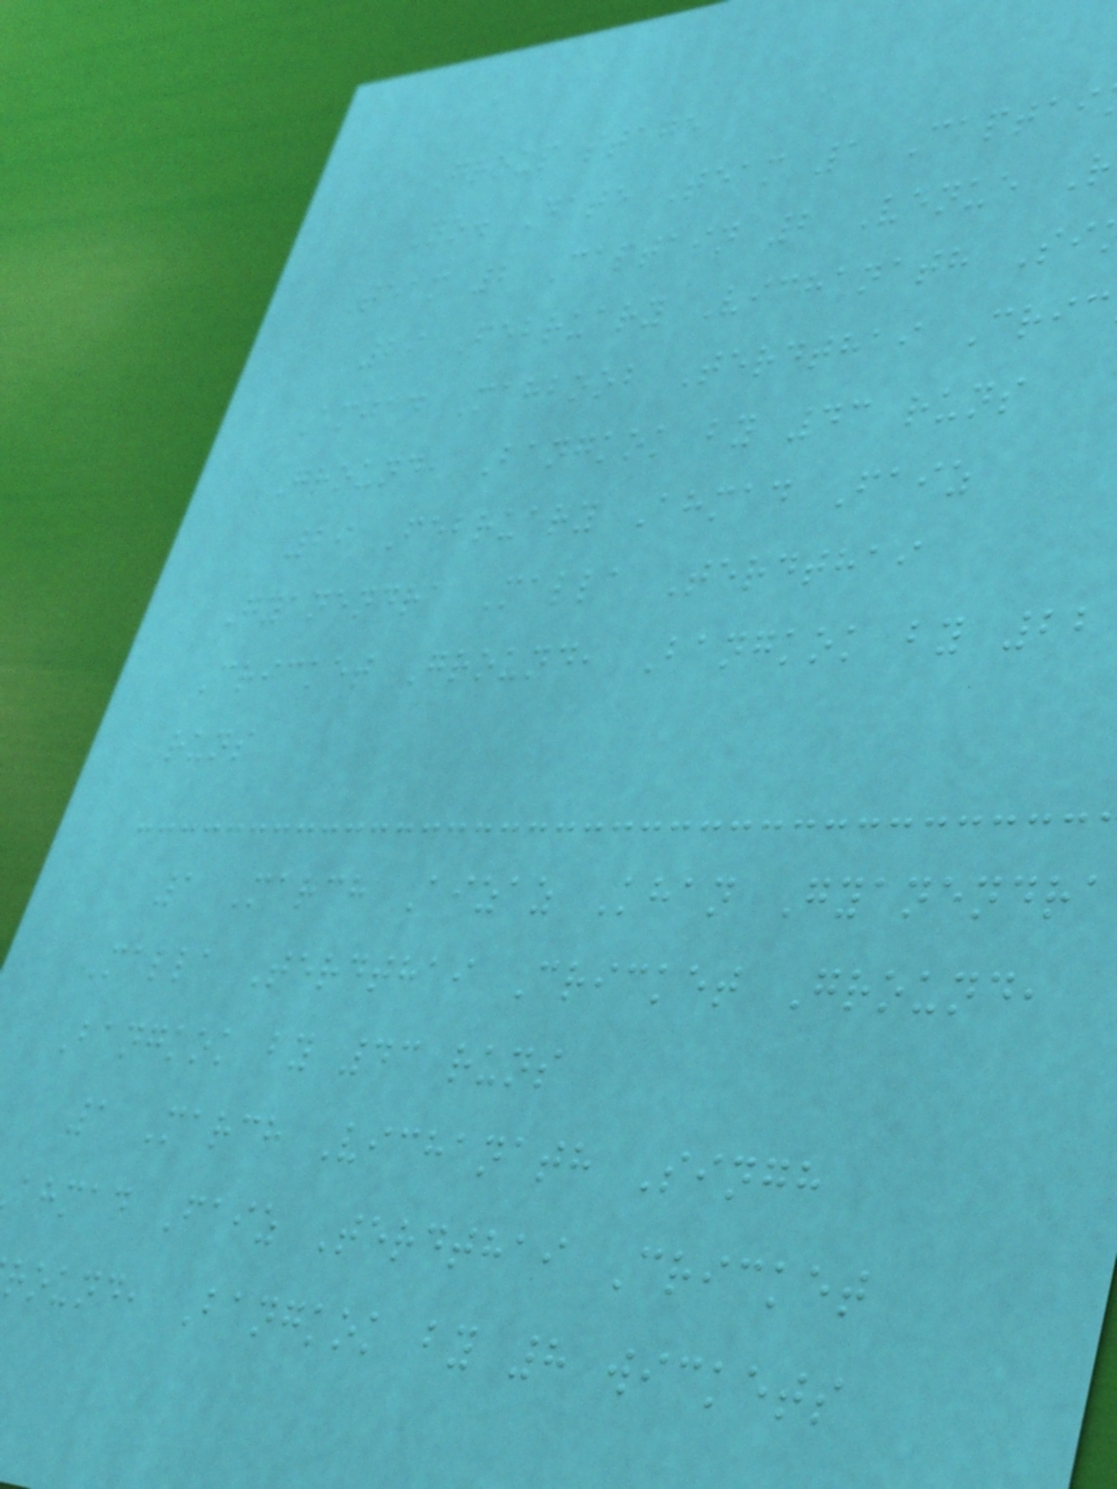Group stage
No. Date Team 1 Captai
Team 2 Captain 2 Venue R
29 February Vichanath Si
Amjad Mahboob Terdthai Cric
Ground, Bangkok by 43 runs
29 February Ahmad Faiz
Gyanendra Malla Terdthai
Cricket Ground, Bangkok by 22
runs
1 March Aizaz Khan Gyanendra
Malla Terdthai Cricket Ground,
Bangkok by 43 runs
1 March Vichanath Singh
ahmad Faiz Terdthai Cricket
round, Bangkok by 8 wickets
